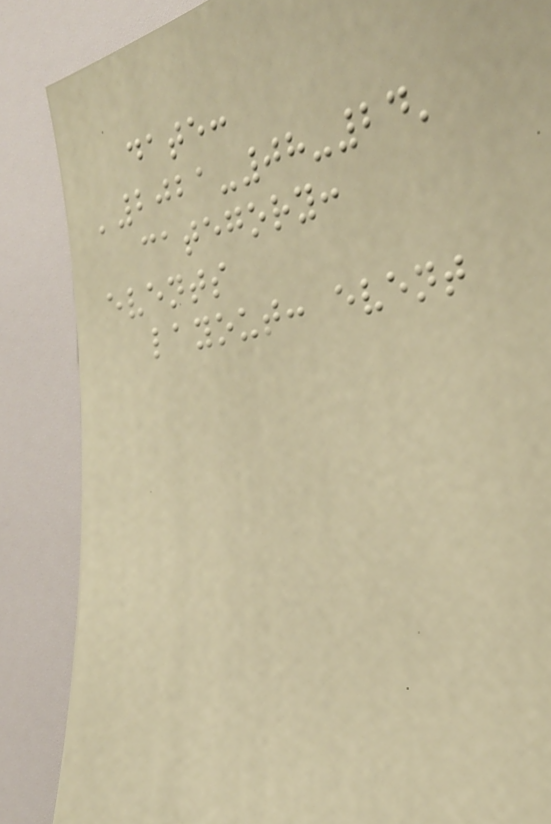date:
'2021-08-24'
category:
events
layout: event
